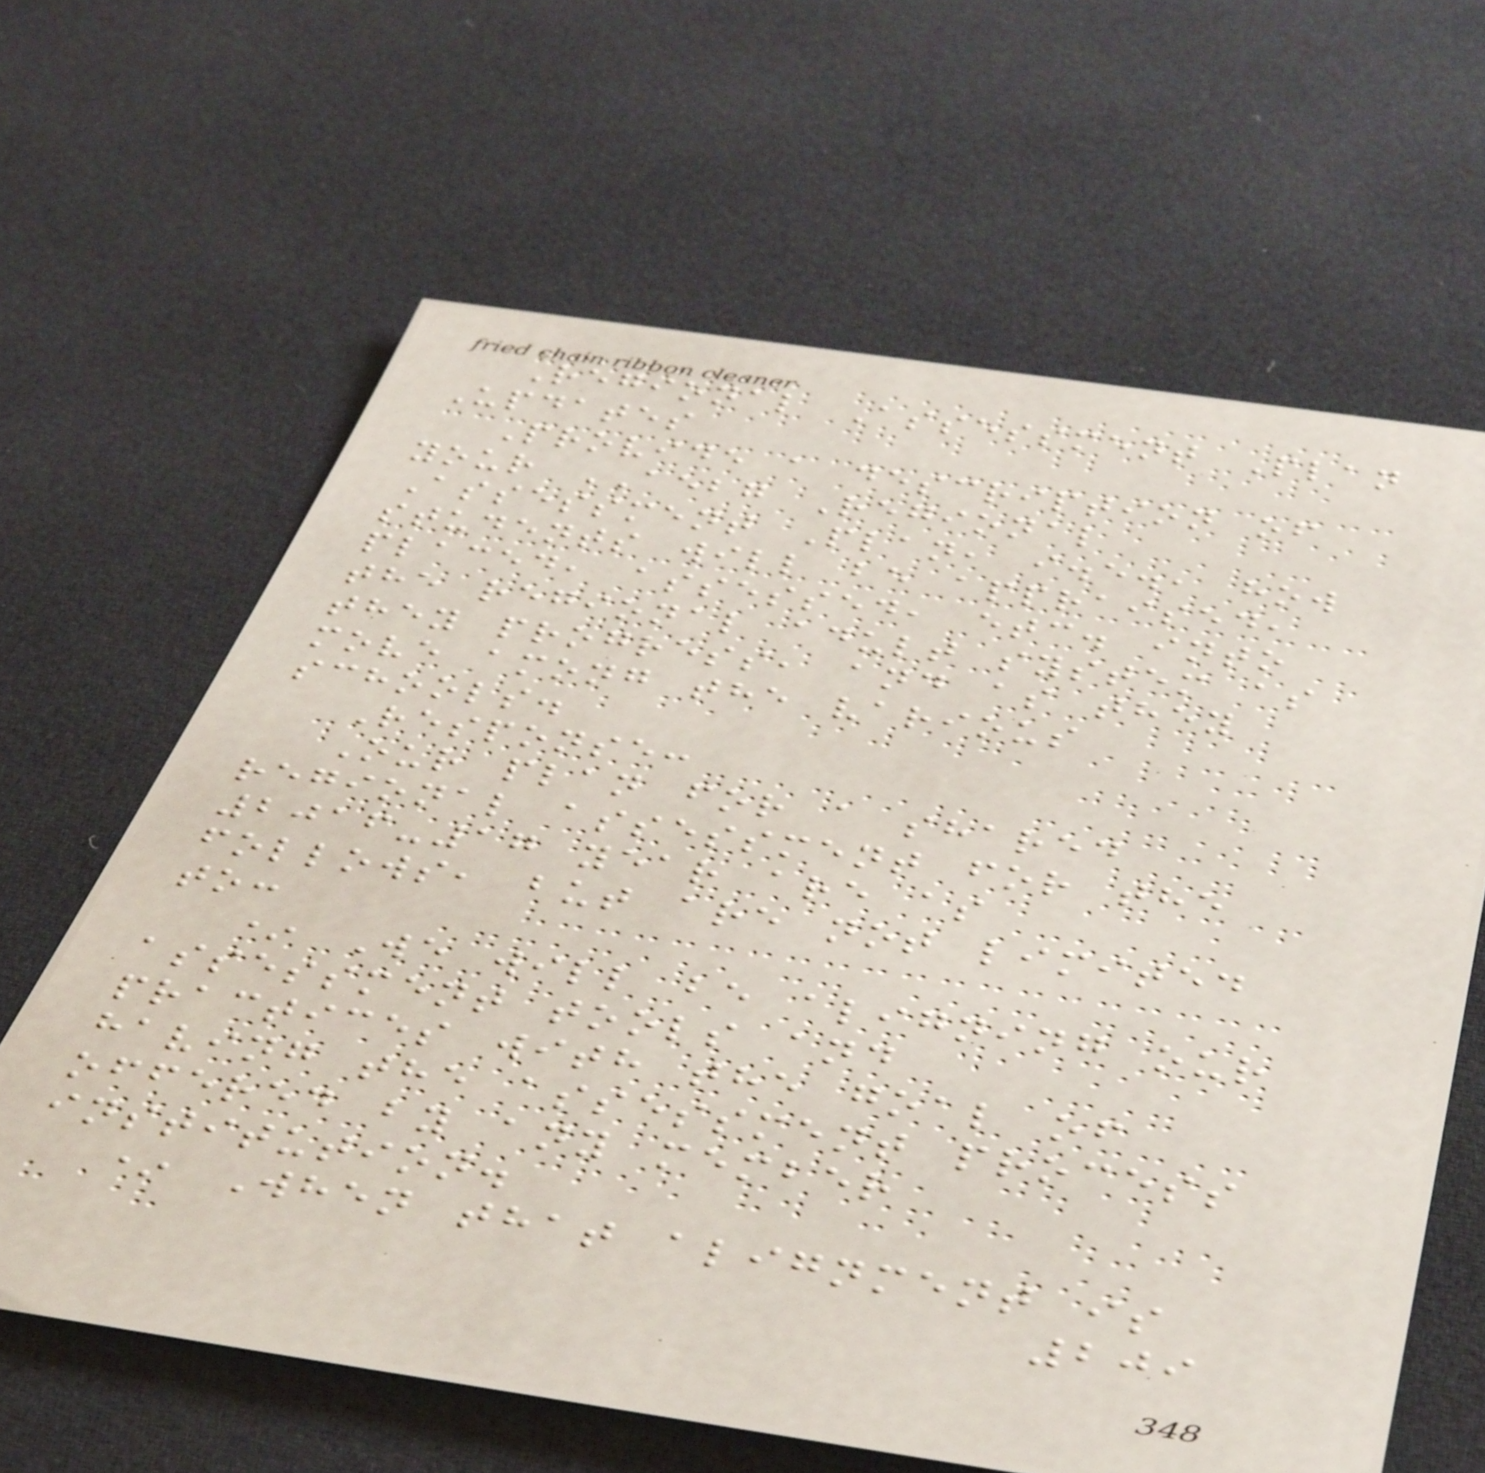Regional Assessment Plan
Updates
Provide a description of
your AEBG Regional
Assessment Plan, i.e., how
students will be appraised,
placed, assessed, etc. into
the regional adult system as
they progress, and as they
move among the various
schools.
Response:
Our plan for a shared
regional assessment for the
2016-17 year are as
follows, but are not limited
to:
* We will be aligning our
assessment tools and
practices with the goal of
having the assessment process
offered by any member
institution.
* When that alignment is
209
